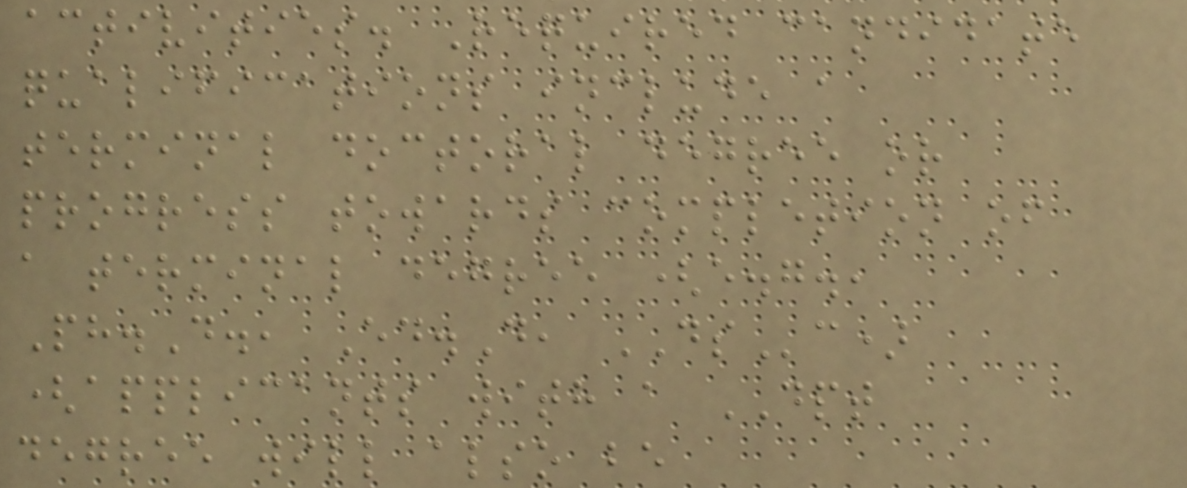activities. Required candidate
qualifications include a
terminal doctoral degree or
progress towards completion of
a terminal degree (e.g.,
Ph.D., Ed.D, DSc)
(applicants with a DPT
degree will also be
